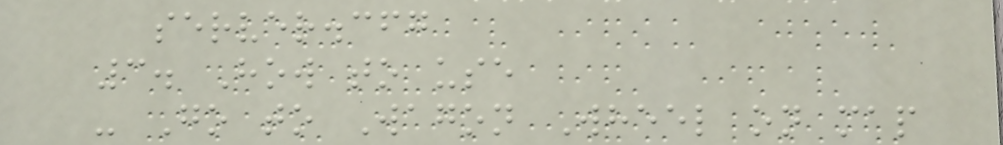server.cfg
3. How to use
- Go to Wagon Wheel on map
